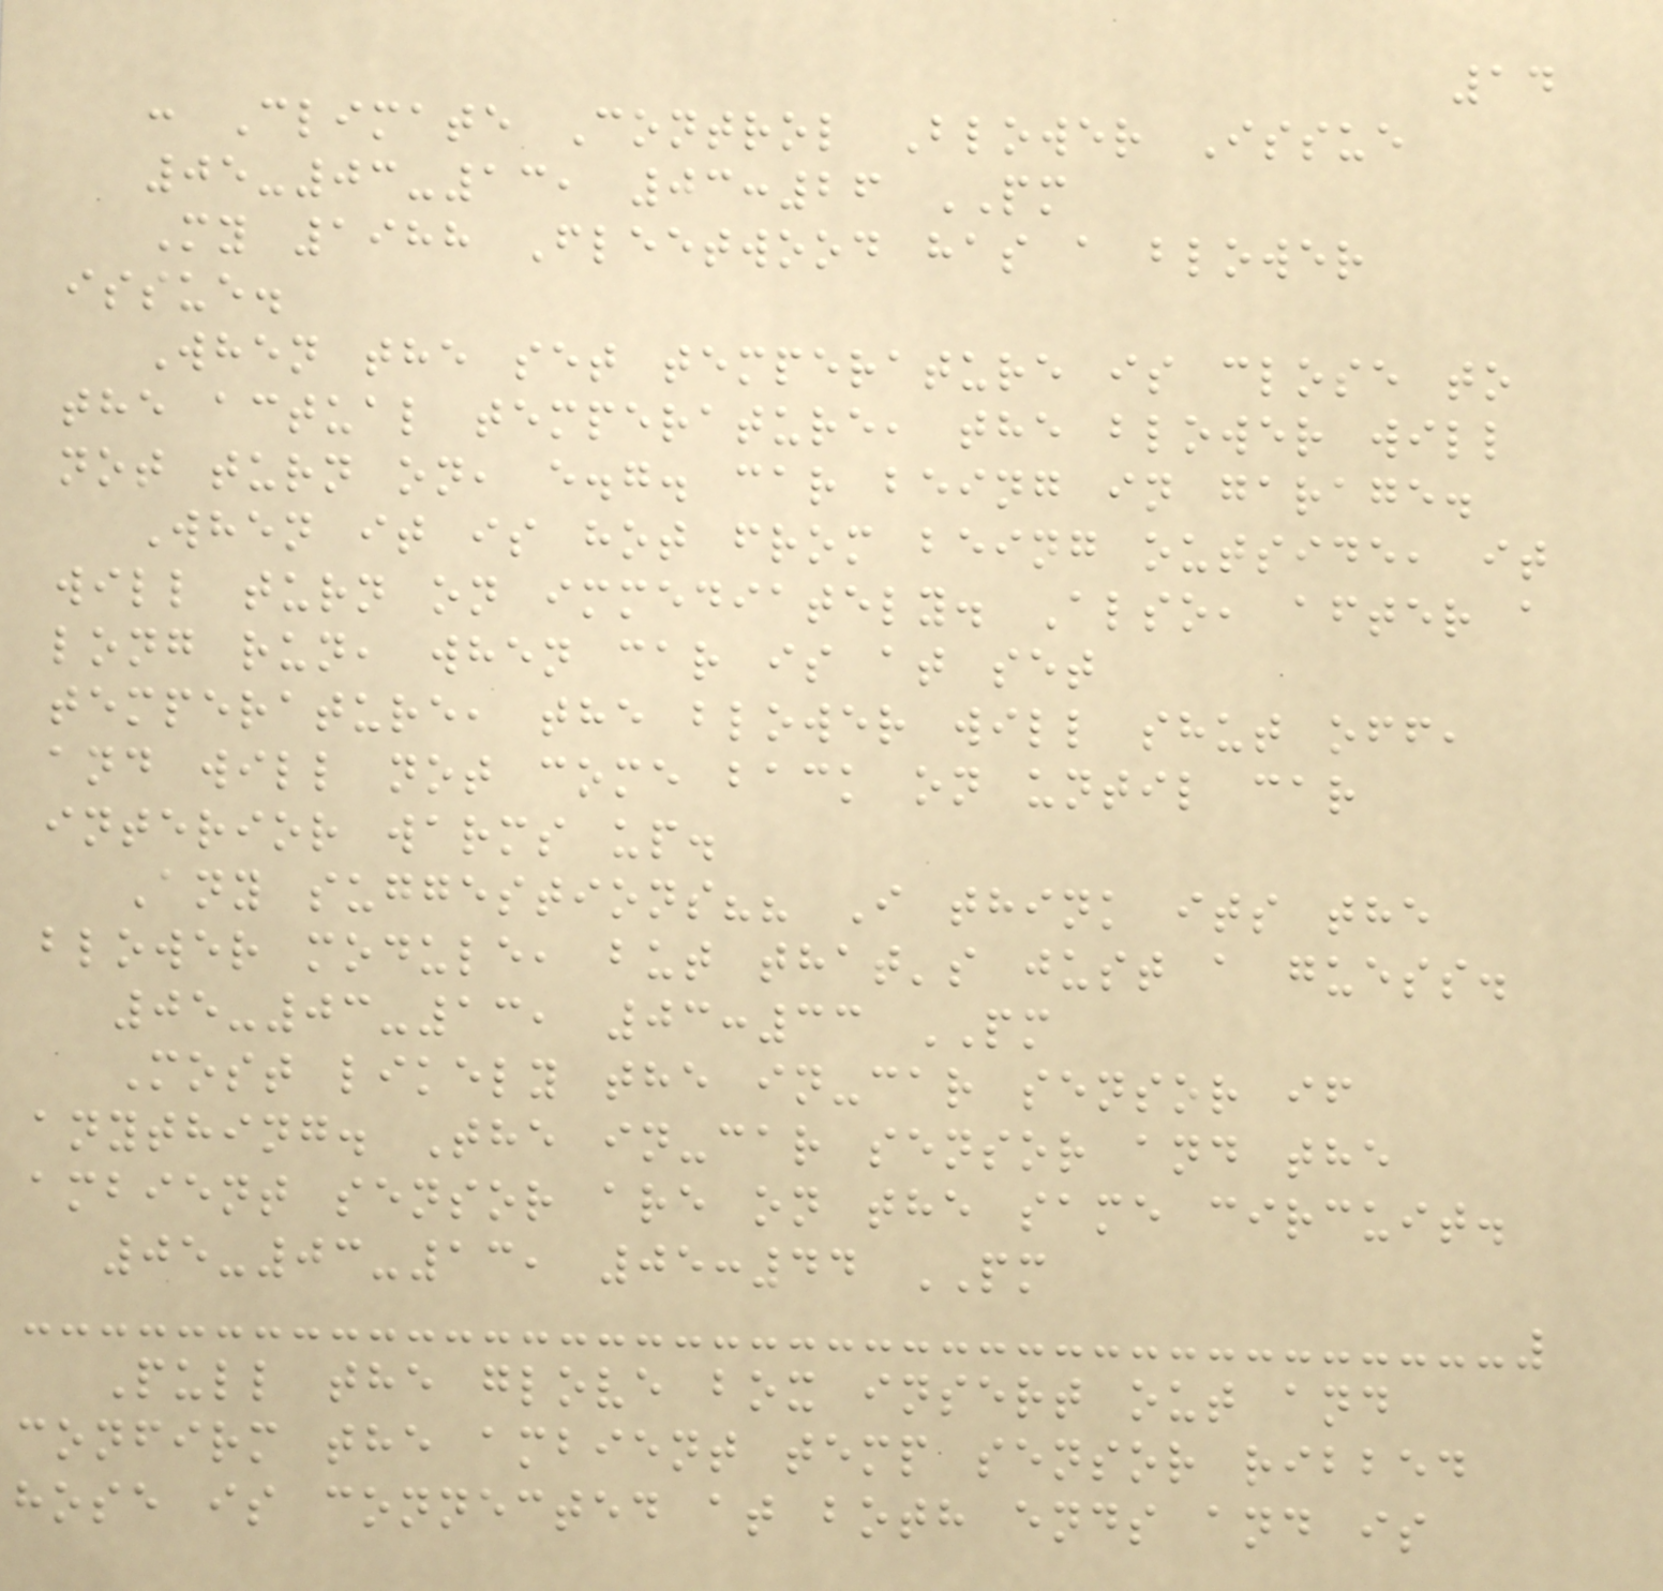14
: Climate Control Blower Issue
05-03-13, 03:26 PM
My 1988 Fleetwood has a blower
issue.
When the set temperature is close to
the actual temperature, the blower will
not turn on, e.g. car being in garage.
When it is hot from being outside, it
will turn on immediately. Also, after a
long run, when car is at set
temperature, the blower will shut off,
and will not come back on until car
interior warms up.
Any suggestions?? I think its the
blower module, but that's just a guess.
05-03-13, 03:33 PM
Most likely the in-car sensor if
anything. The in-car sensor and the
ambient sensor are on the same circuit.
05-03-13, 05:44 PM
Pull the glove box insert out and
confirm the ambient temp sensor ribbed
hose is connected at both ends and is
